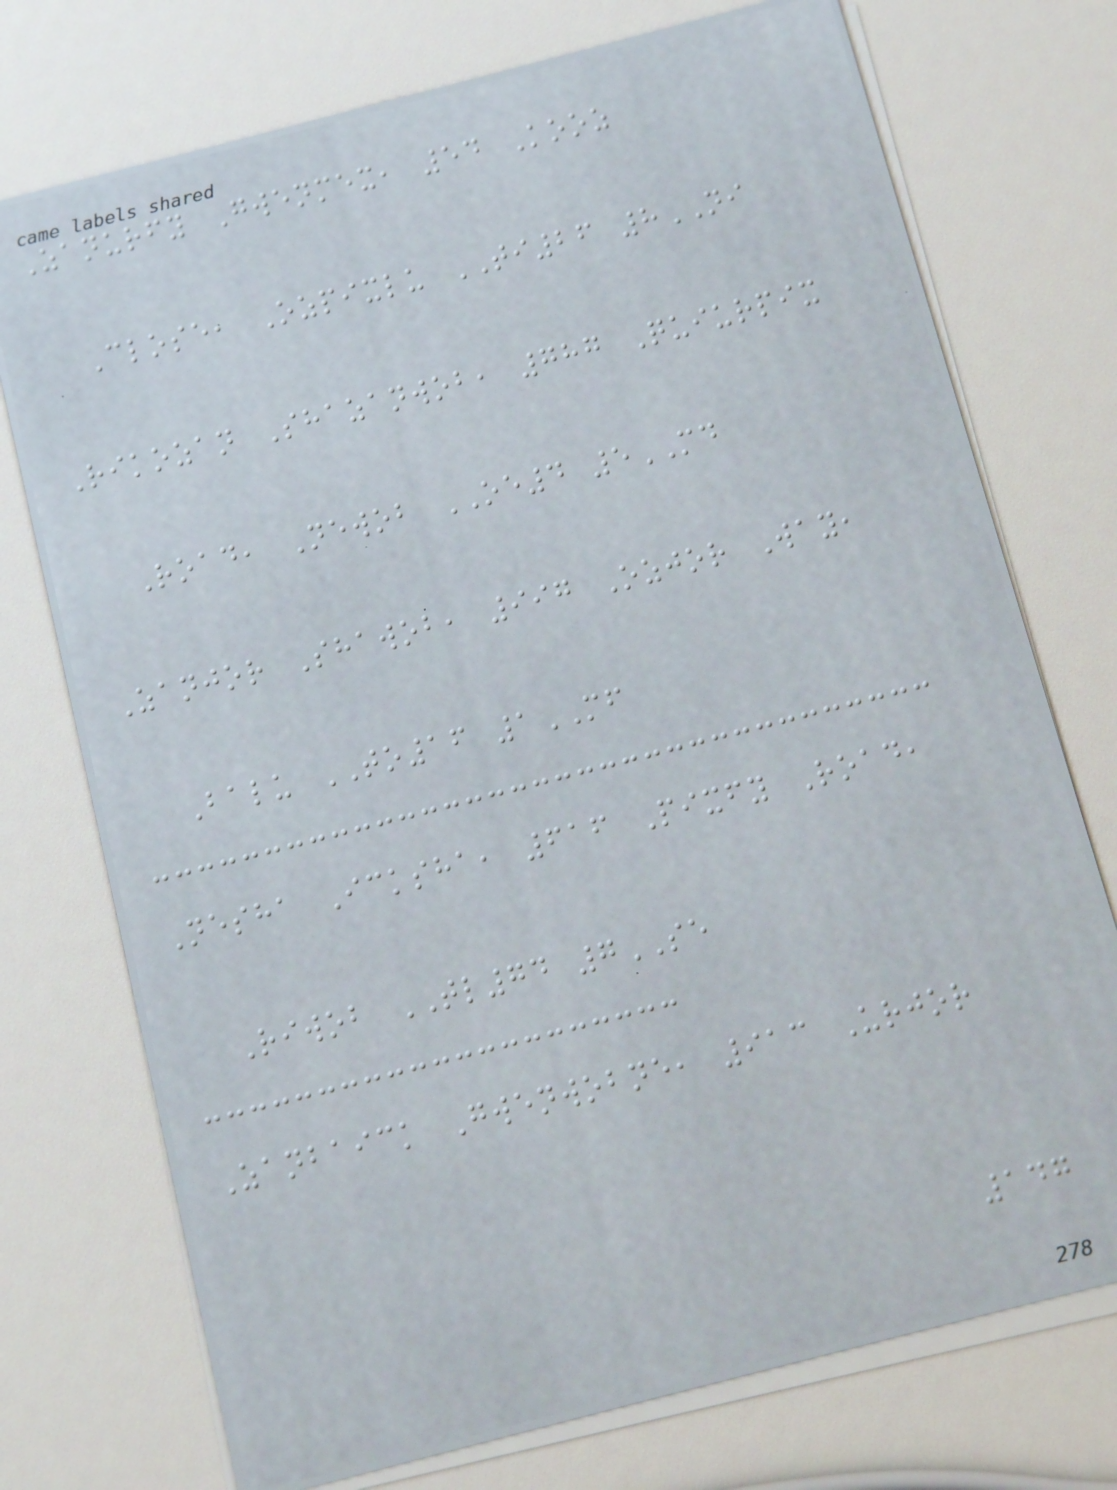Zanurfy Gwenmex, 54 Kooz
Close, Ozpixlu TI26 8NI
Rikozan Shazanwob, 787 Quiurpix
Road, Newob OE4 5MD
Zanjor Shawob, 997 Ozjor Way,
Balu TO16 1MF
Nesha Icksha, 616 Pixfy Road,
Riwob TL74 7SE
Zanbaick Gwenwobne, 913 Urjor
147
